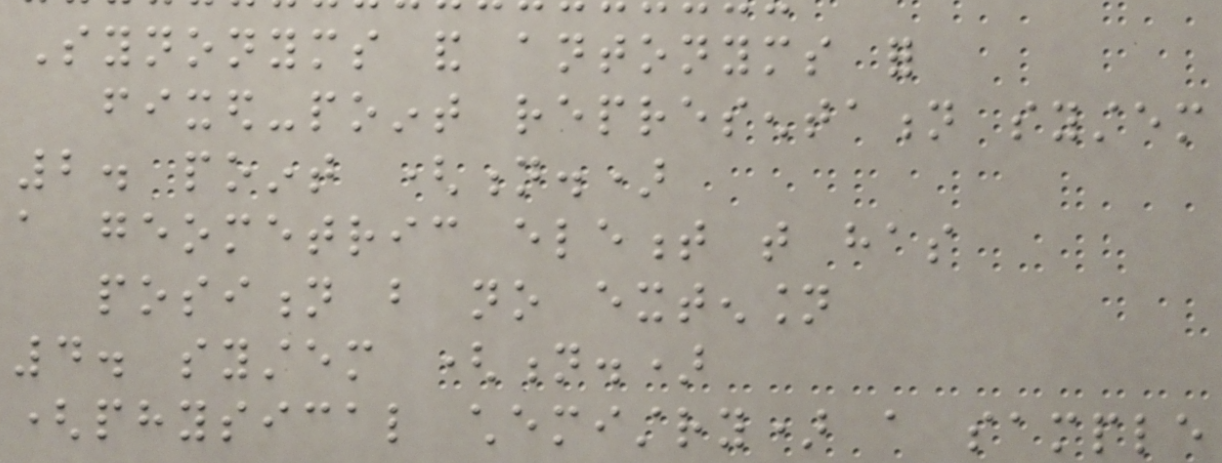Synonyms and antonyms for
fixed-point representation system
2. point (n.)
a geometric element that has
position but no extension
4. system (n.)
(physical chemistry) a sample
